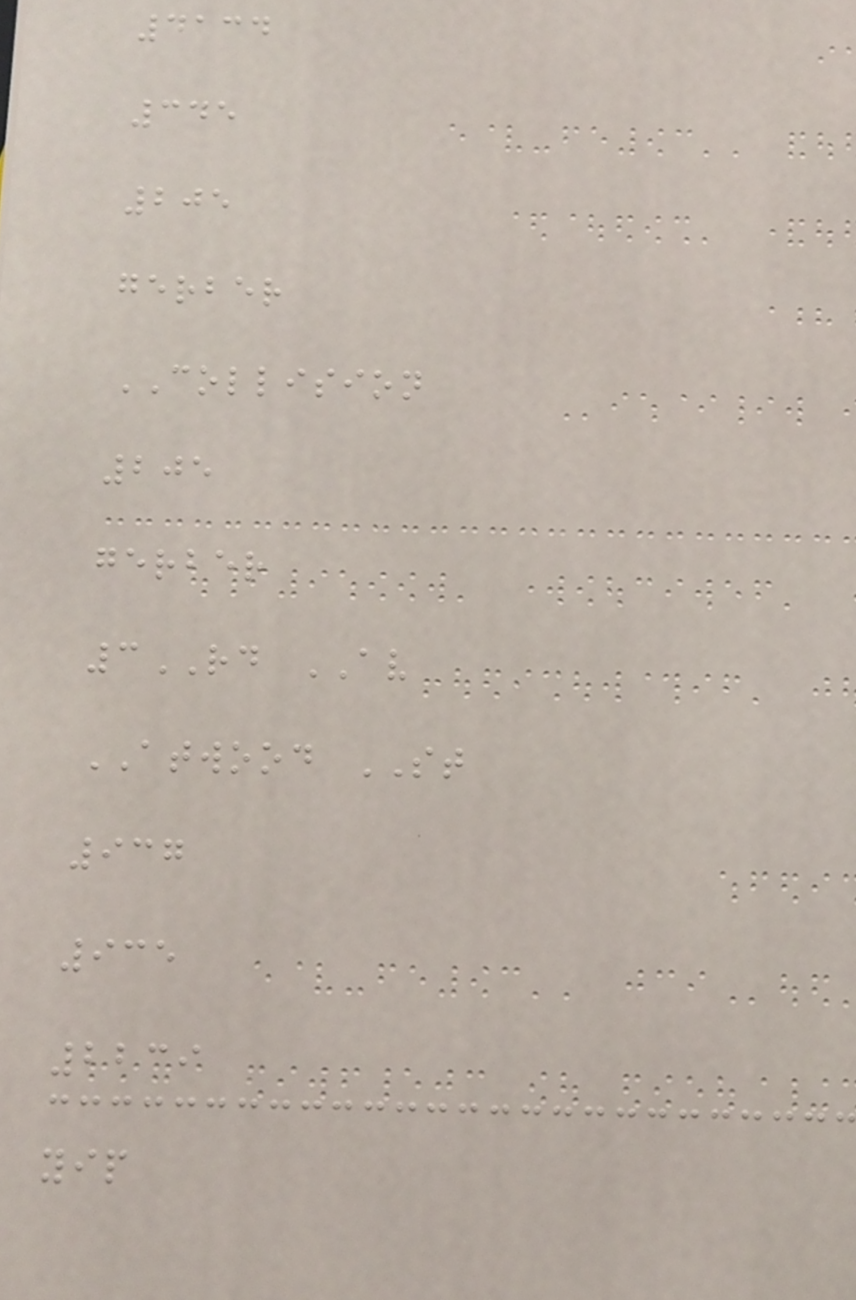4134
345
205
gerber
COLLISION
205
gerber
3RD AV
ATWOOD ST
937
935
2239
yip
